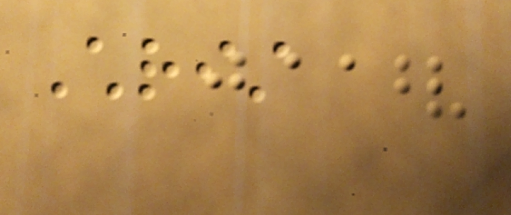Christ
